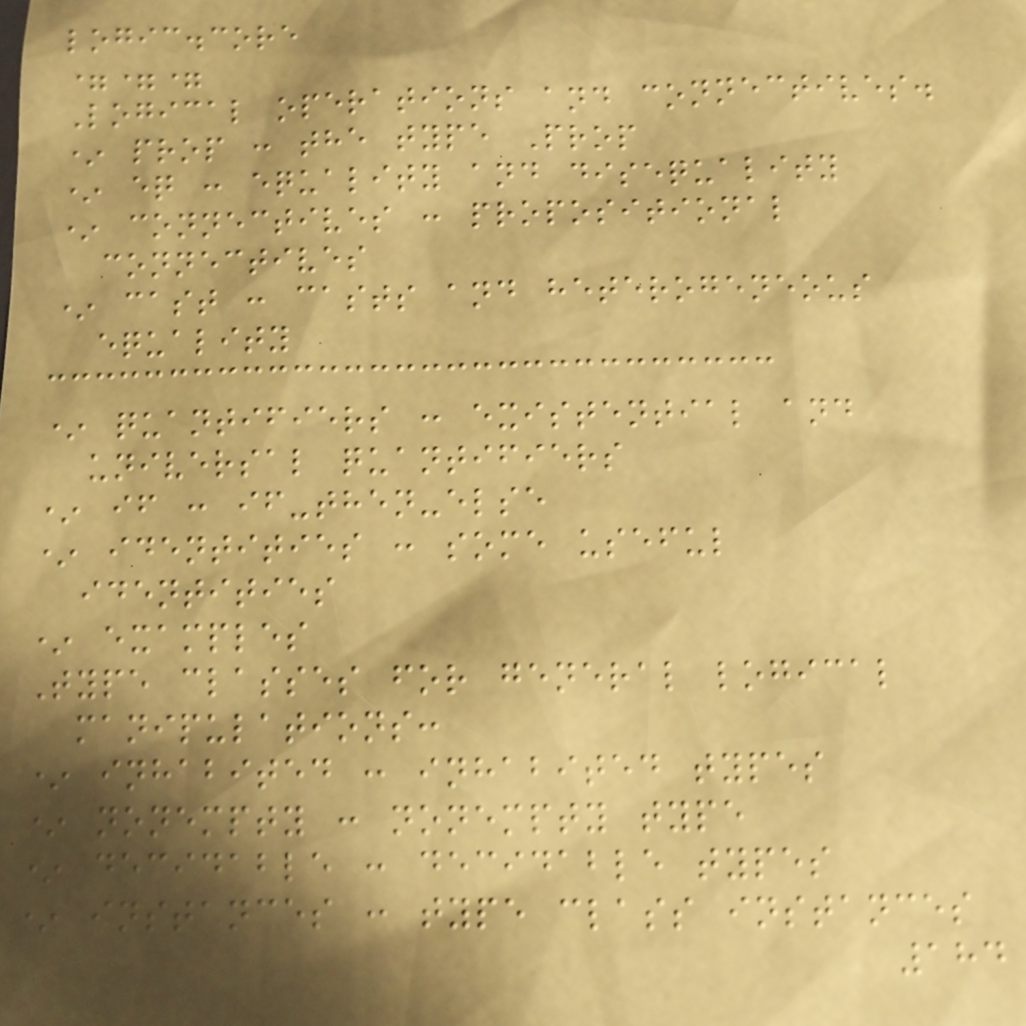logic.core
===
Logical operations and connectives.
* prop : the type Prop
* eq : equality and disequality
* connectives : propositional
connectives
* cast : casts and heterogeneous
equality
* quantifiers : existential and
universal quantifiers
* if : if-then-else
* identities : some useful
identities
* examples
Type classes for general logical
manipulations:
* inhabited : inhabited types
* nonempty : nonempty type
* decidable : decidable types
* instances : type class instances
184
